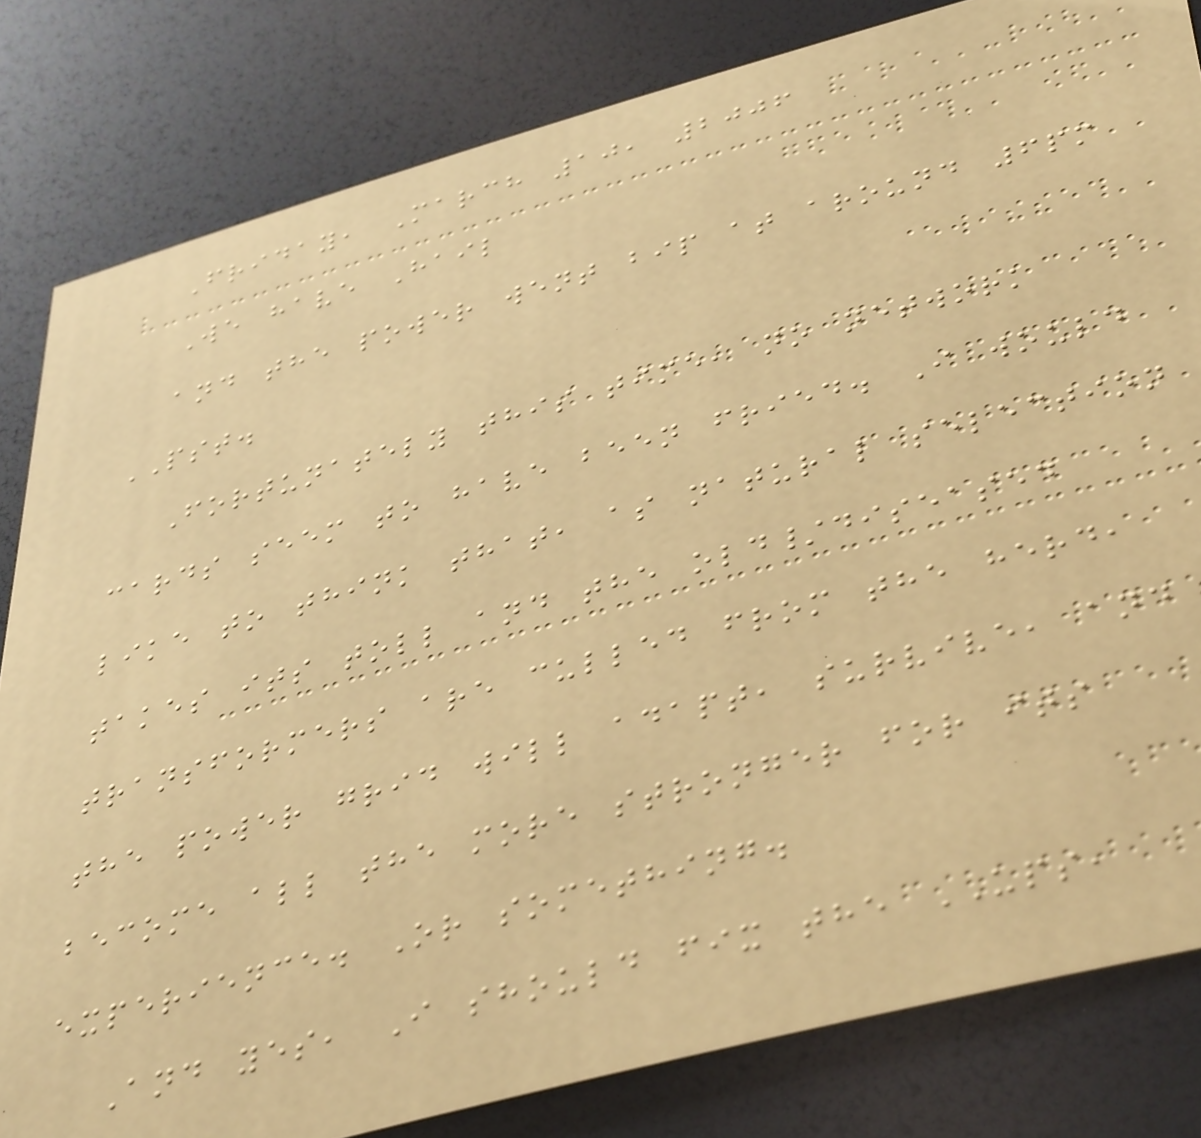Friday, March 10, 2006
We have Hail
and the power went bip at around 6pm
PST.
Fortunately this time, no network
cards seem to have been fried. I would
like to think that, as natural selection
takes its toll and the old/diseased
transformers are culled from the herd,
the power grid will adapt, survive, and
become all the more stronger for its
experience. Or something.
And yes, I should fix the UPS,
